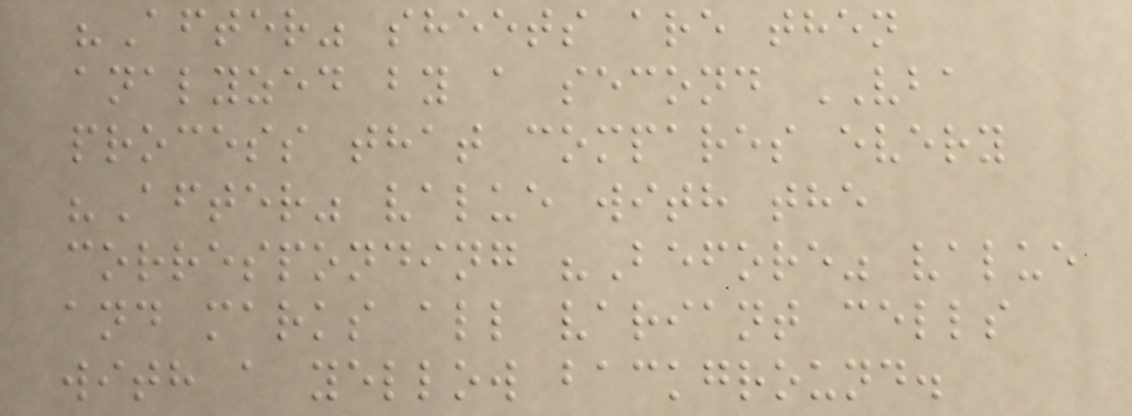"After" sheets are then
analyzed by a second VBA
process that compares every
"After" value with the
corresponding "Before" value
and marks all variant cells
with a yellow background.
